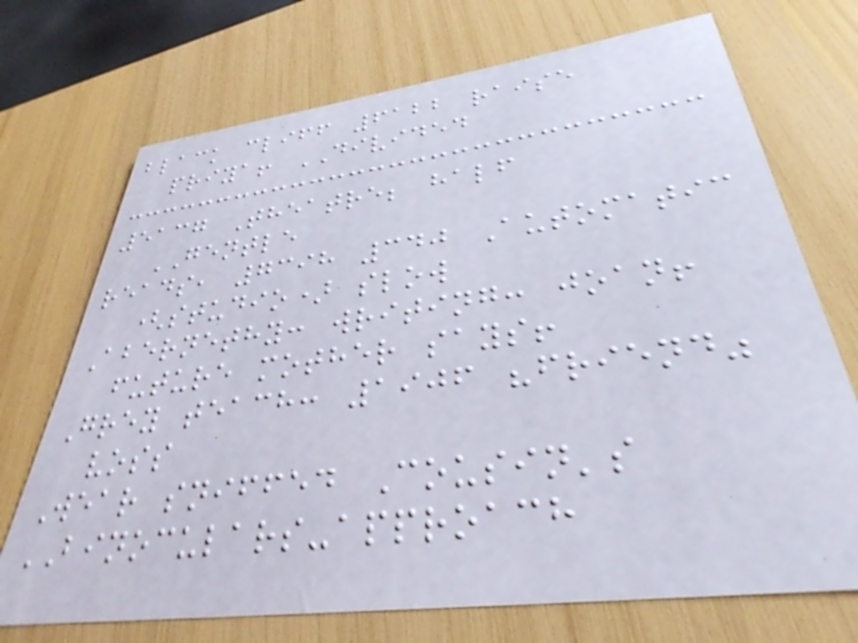black cliff 6122 raise
priya! DIVIDED
5137 Theatre; half
GENTLE
reads, 7398 340 Automatic
(studio) slow
Abernethy: writing: joan!
future mother says!
Grey teach: 1906 "friend"
voss
Wear sniffed Cousin's
BINOCULARS-approach
